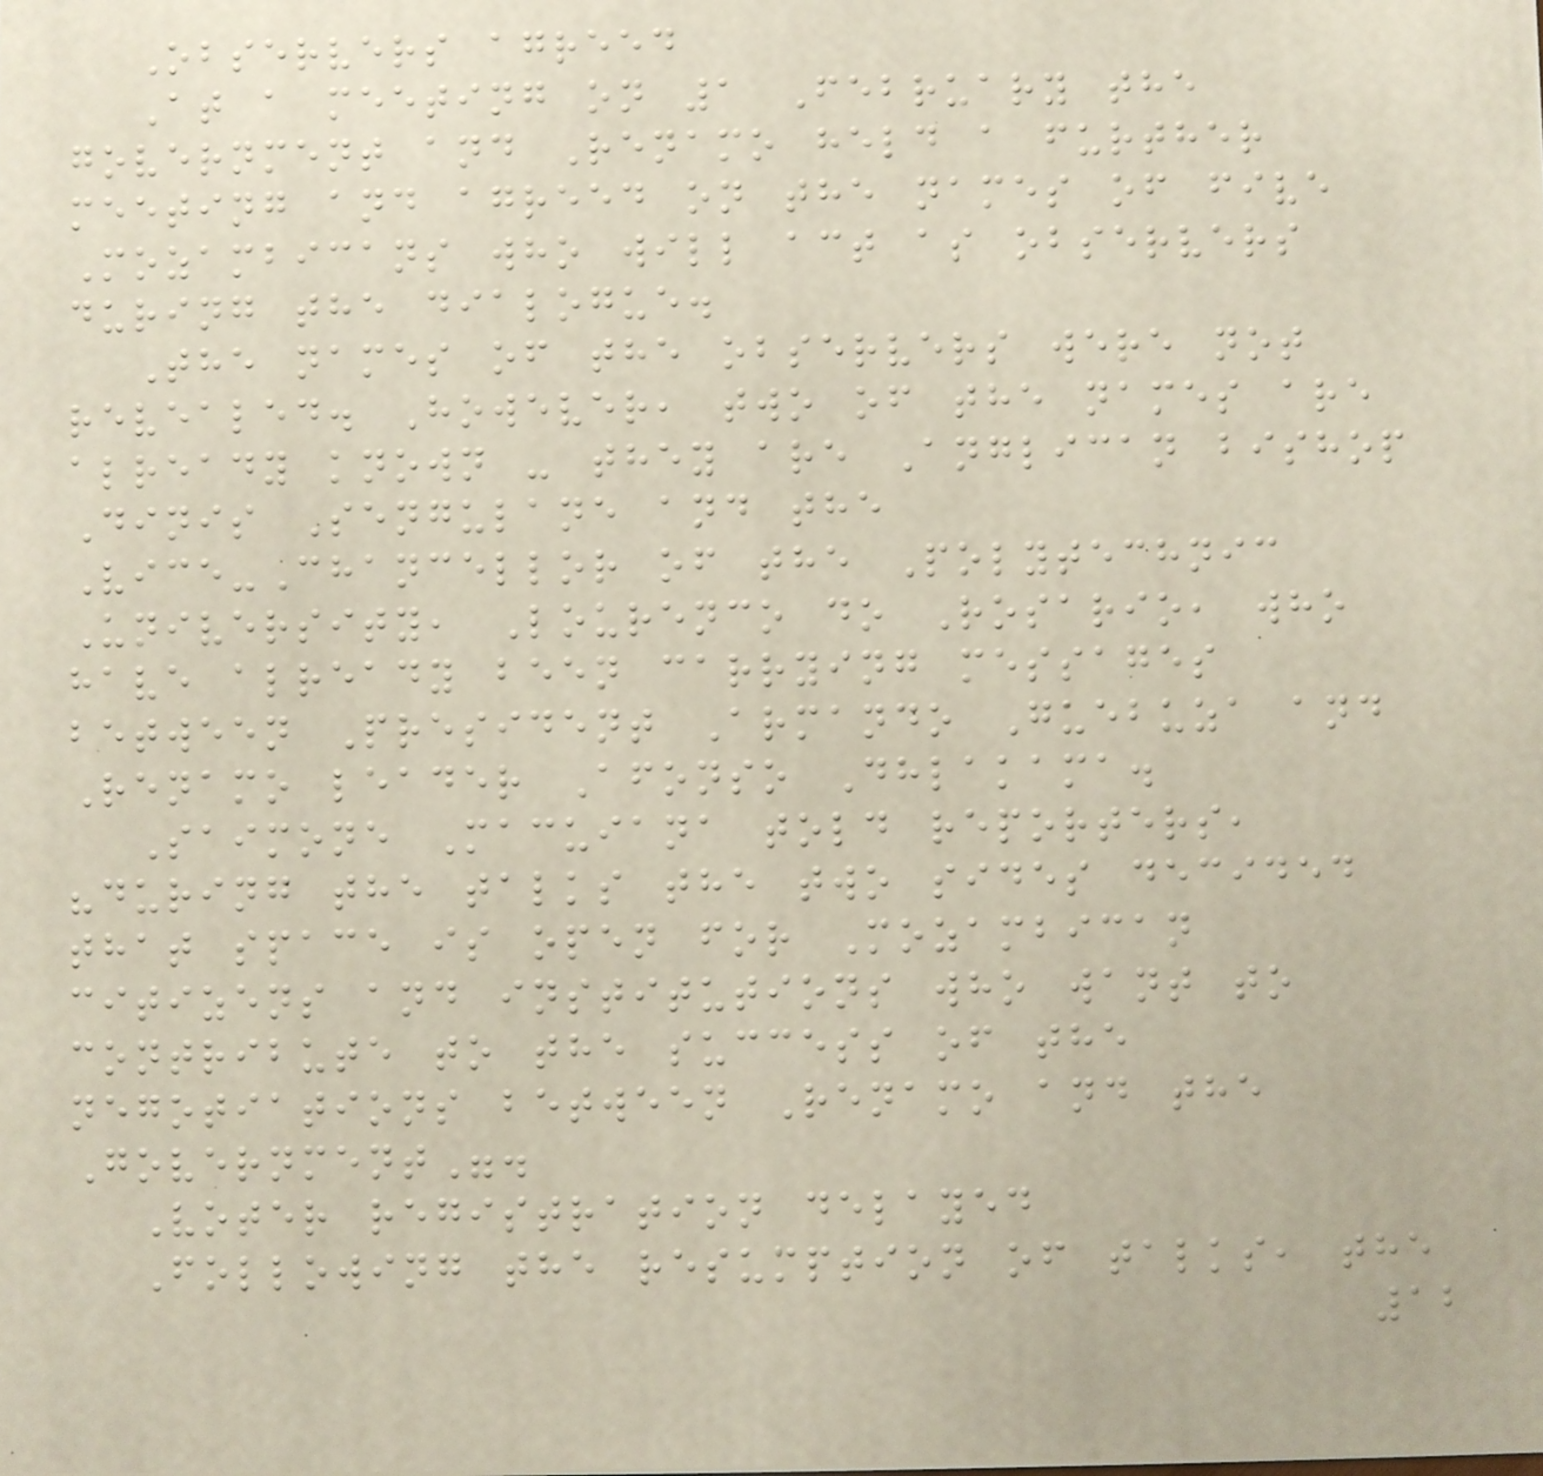Observers agreed
At a meeting on 1 February the
government and Renamo held a further
meeting and agreed on the names of five
Mozambicans who will act as observers
during the dialogue.
The names of the observers were not
revealed. However, two of the names are
already known - they are Anglican bishop
Dinis Sengulane and the
Vice-Chancellor of the Polytechnic
University, Lourenco do Rosario, who
have already been carrying messages
between President Armando Guebuza and
Renamo leader Afonso Dhlakama.
Saimone Macuiana told reporters,
"during the talks the two sides decided
that space is open for Mozambican
citizens and institutions who want to
contribute to the success of the
negotiations between Renamo and the
Government".
Voter registration delayed
Following the resumption of talks, the
12
